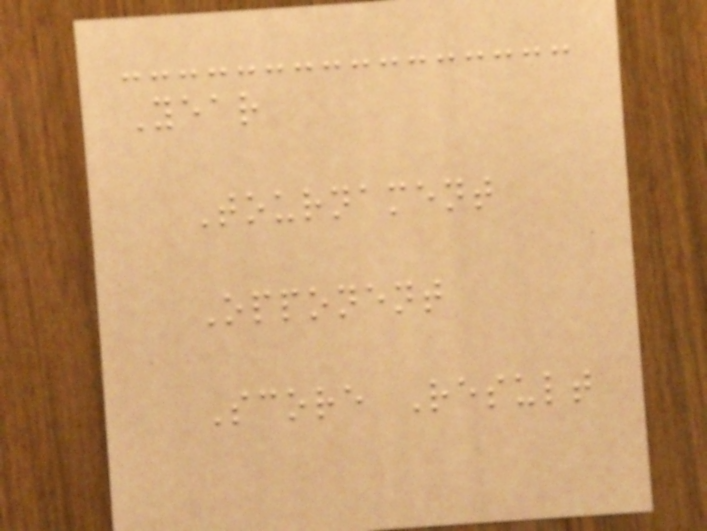Year
Tournament
Opponent
Score Result
